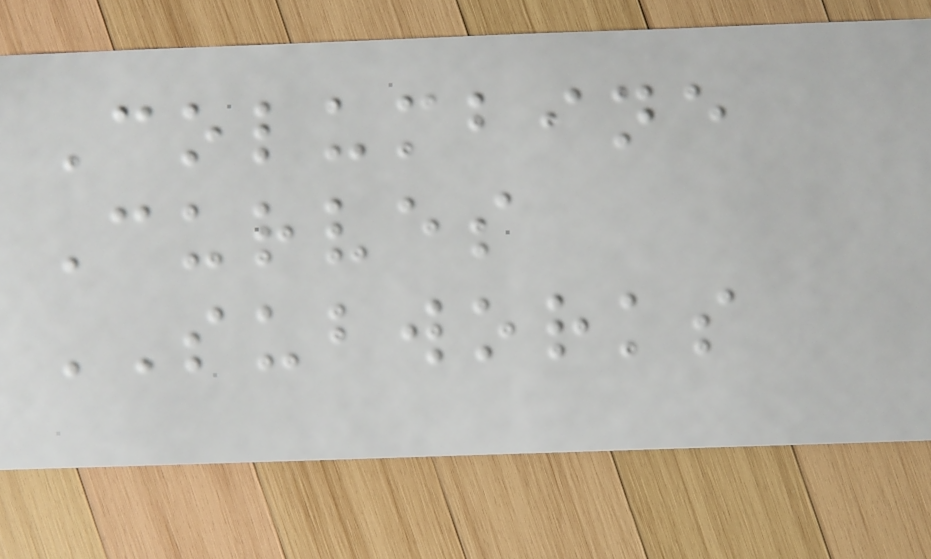Columbine
Curves
SUBWORKS
